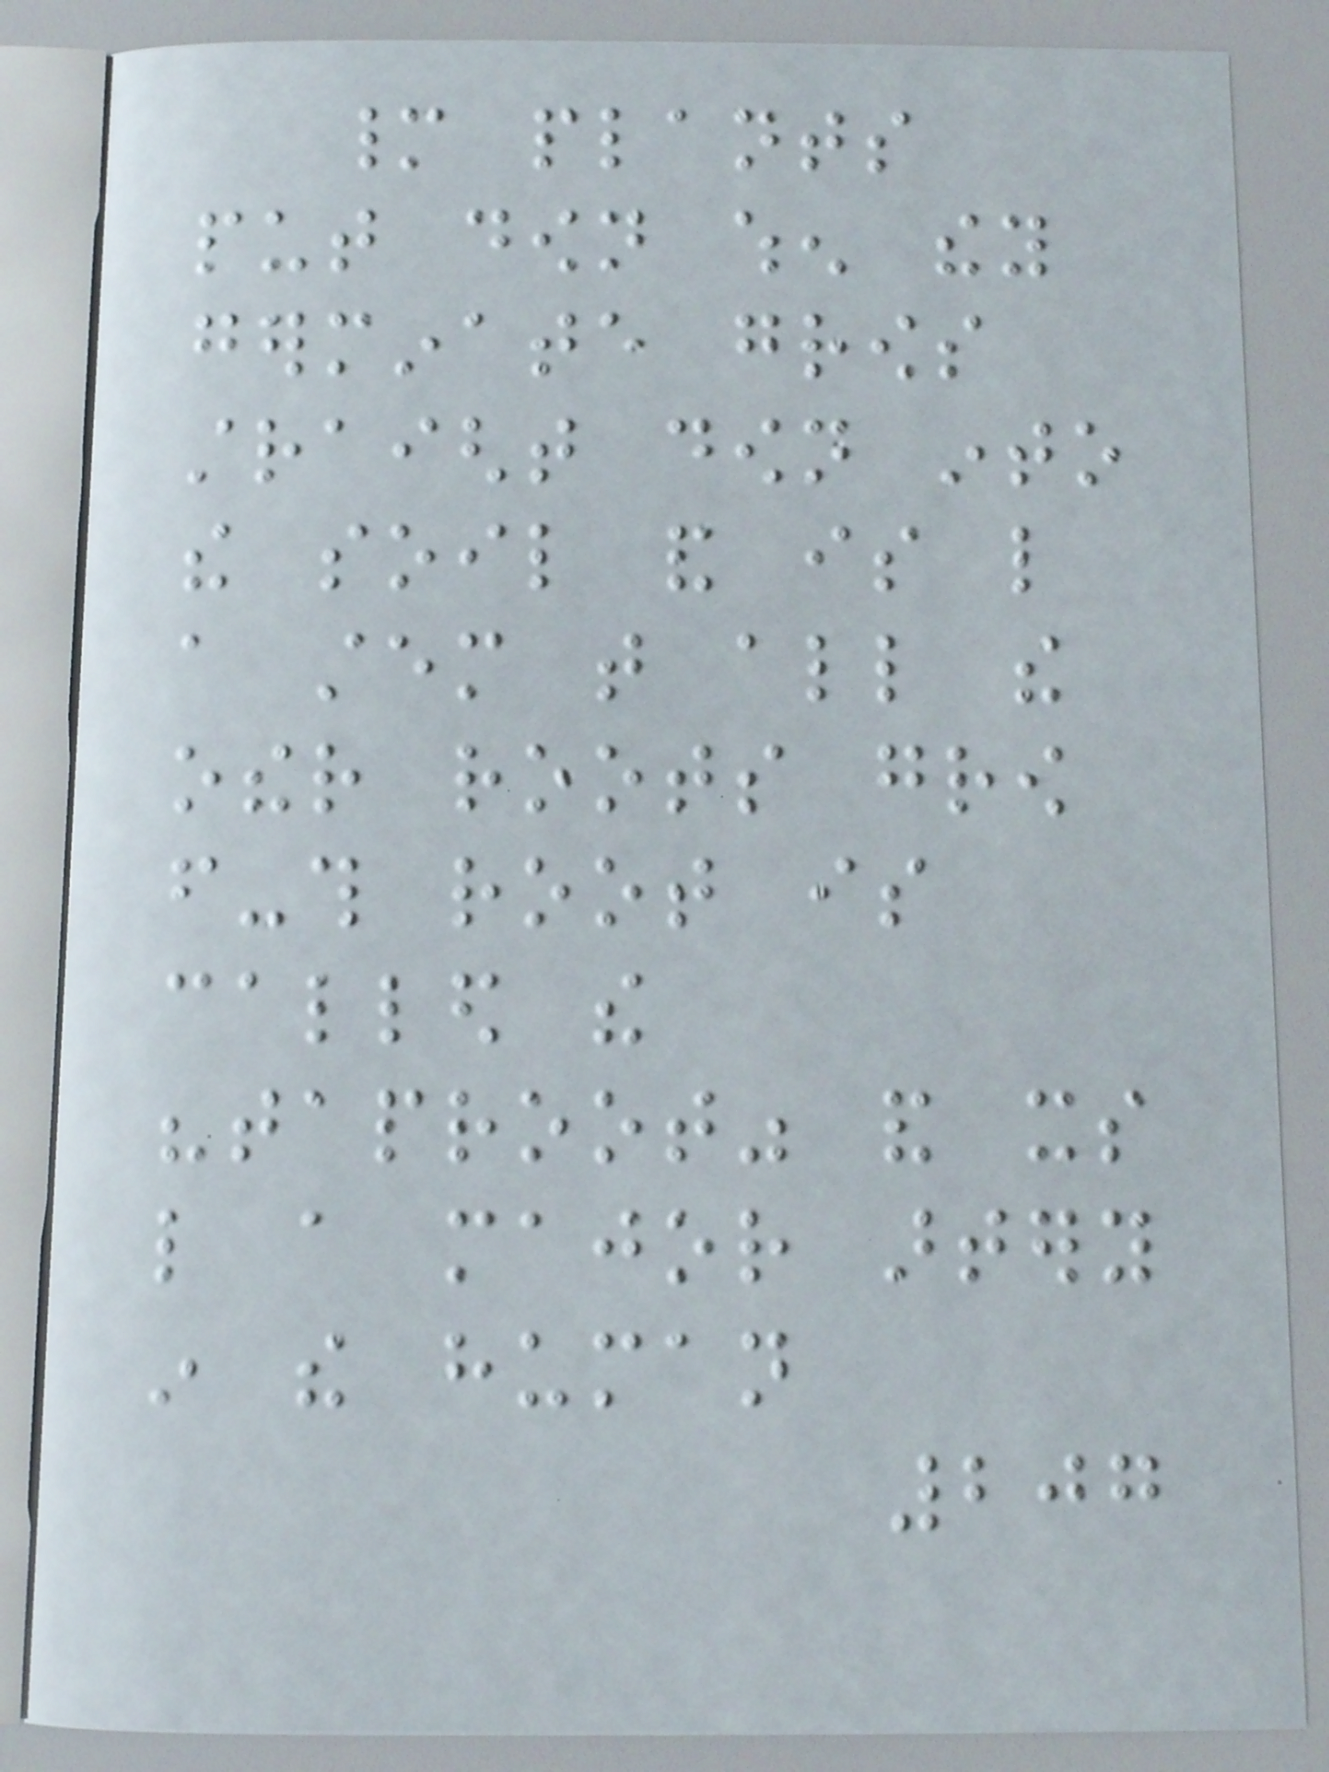many plants
put down when they
germinate grows
straight down into
the soil and is like
a stem that all the
other roots grow
from-this root is
called the
"taproot" and its
like a major artery
in the human
207
